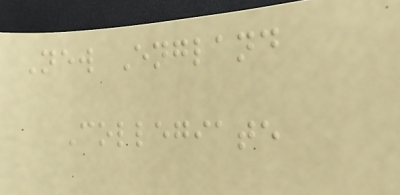New England
Collegiate
